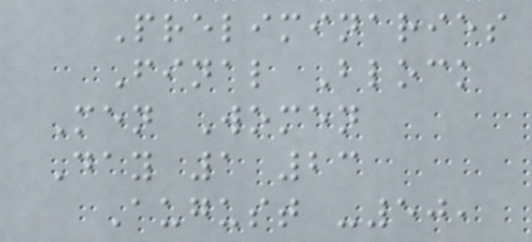Preliminaries
Final Block
Men Women
Day 1 23
August -50,
